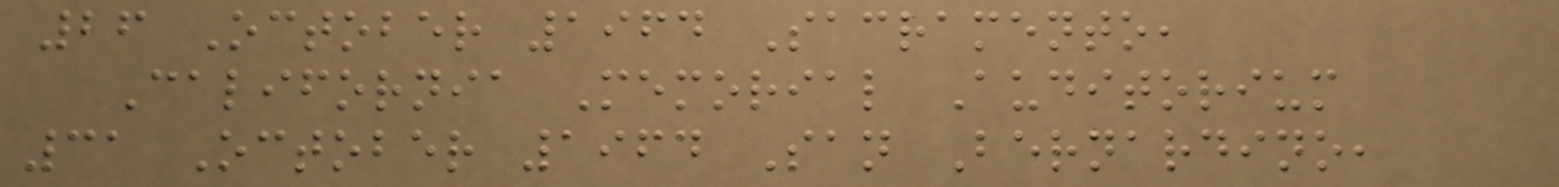26 October 1964 Sacramento,
California Memorial Auditorium
31 October 1964 San Bernardino,
